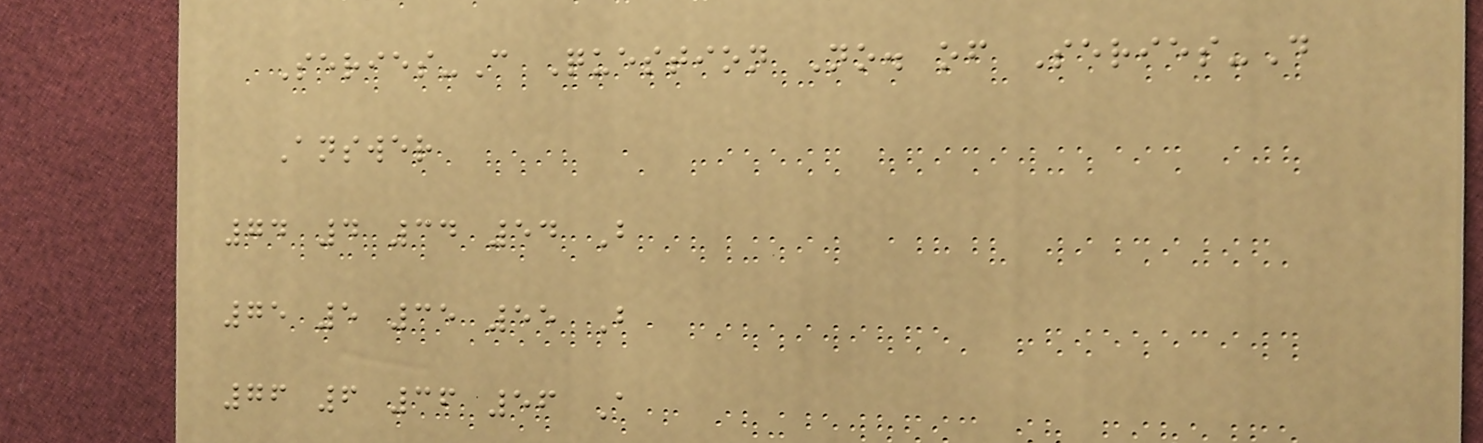Series-C Question No. of Series-D
Answer
74 4 34 54 B
75 5 35 55 B
76 6 36 56 A
